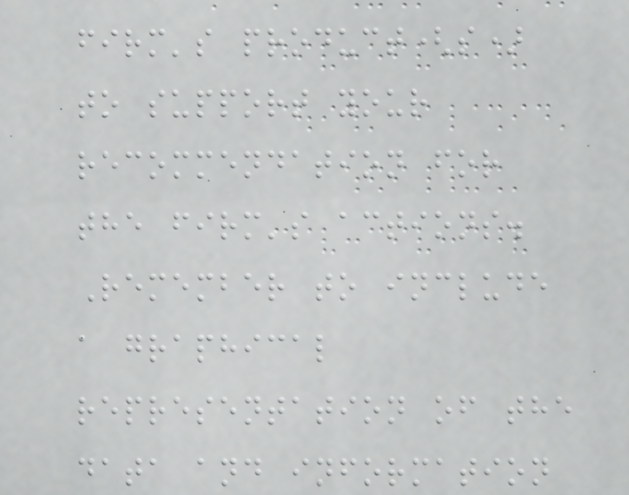firm's product(s)
to support your
recommendation for
the firm's actions.
Remember to include
a graphical
representation of the
data and information
